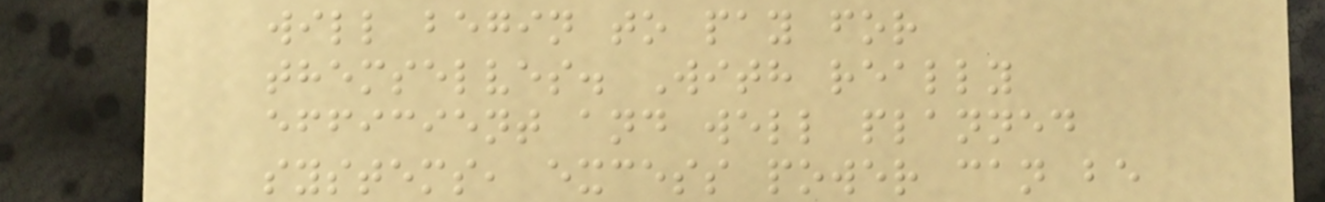will begin to pay for
themselves. With really
efficient and well planned
systems, excess power can be
